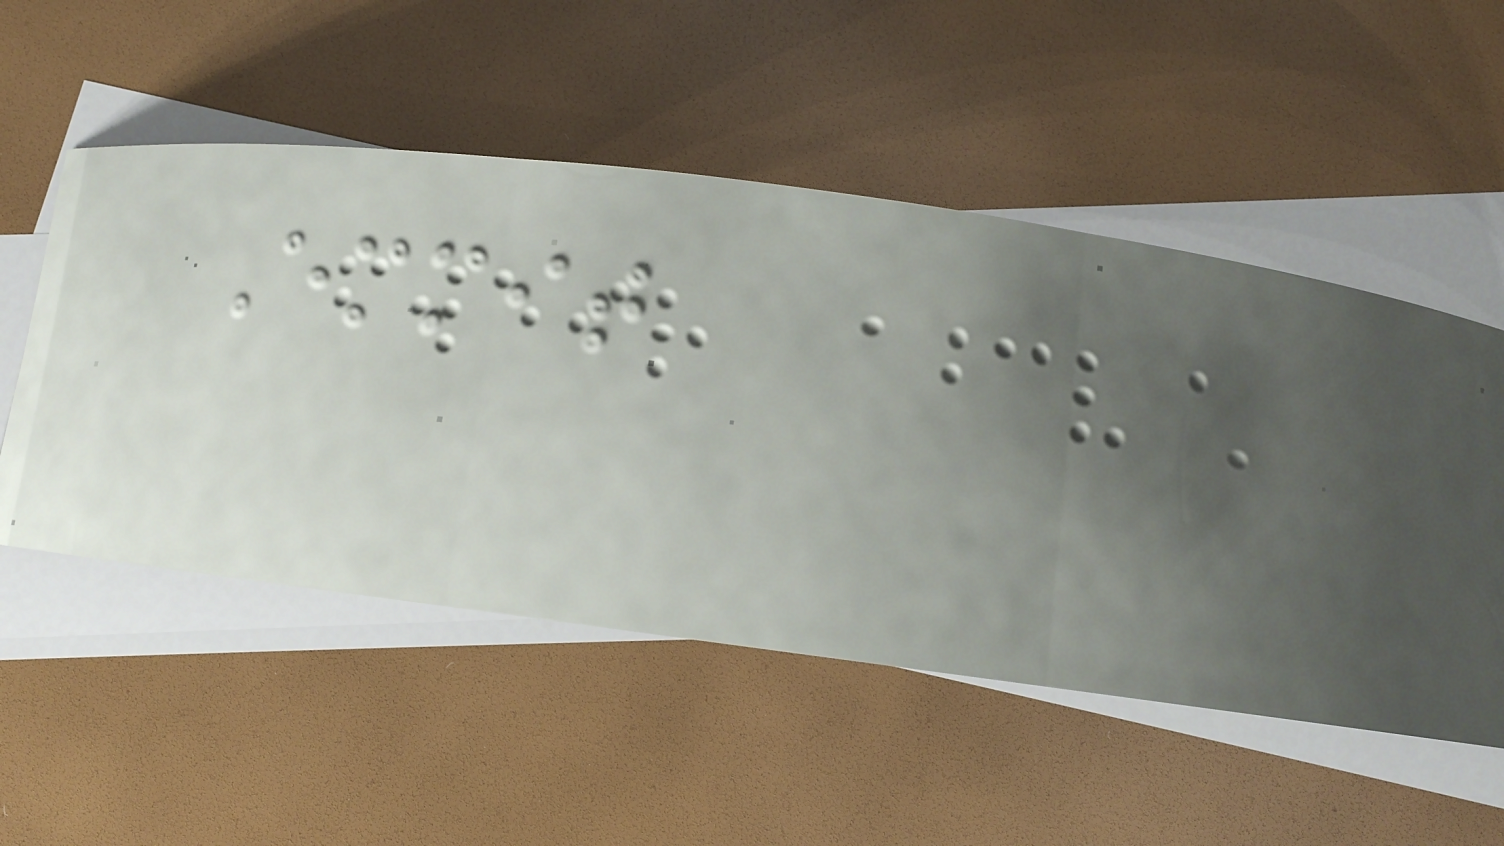Emmit
